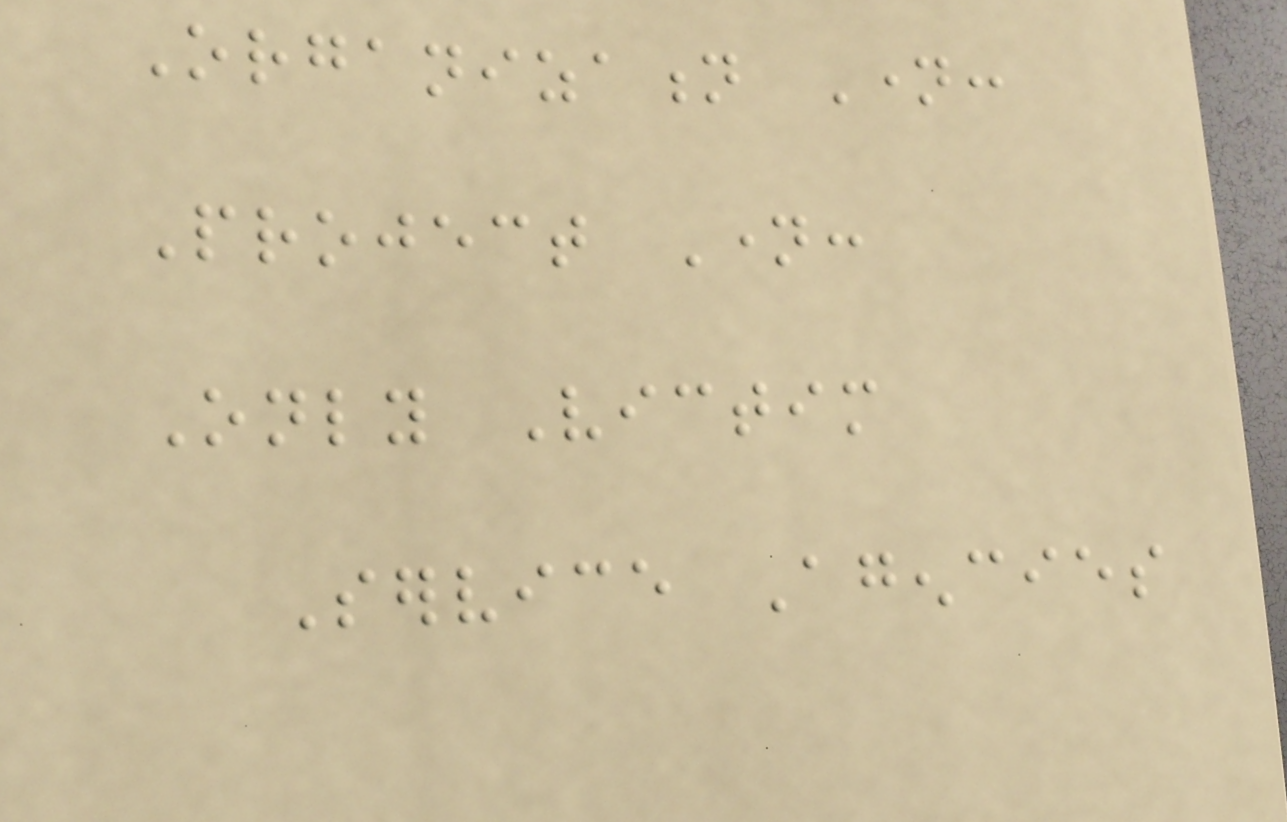Organization Name:
Project Name:
Only Victim
Service Agencies
